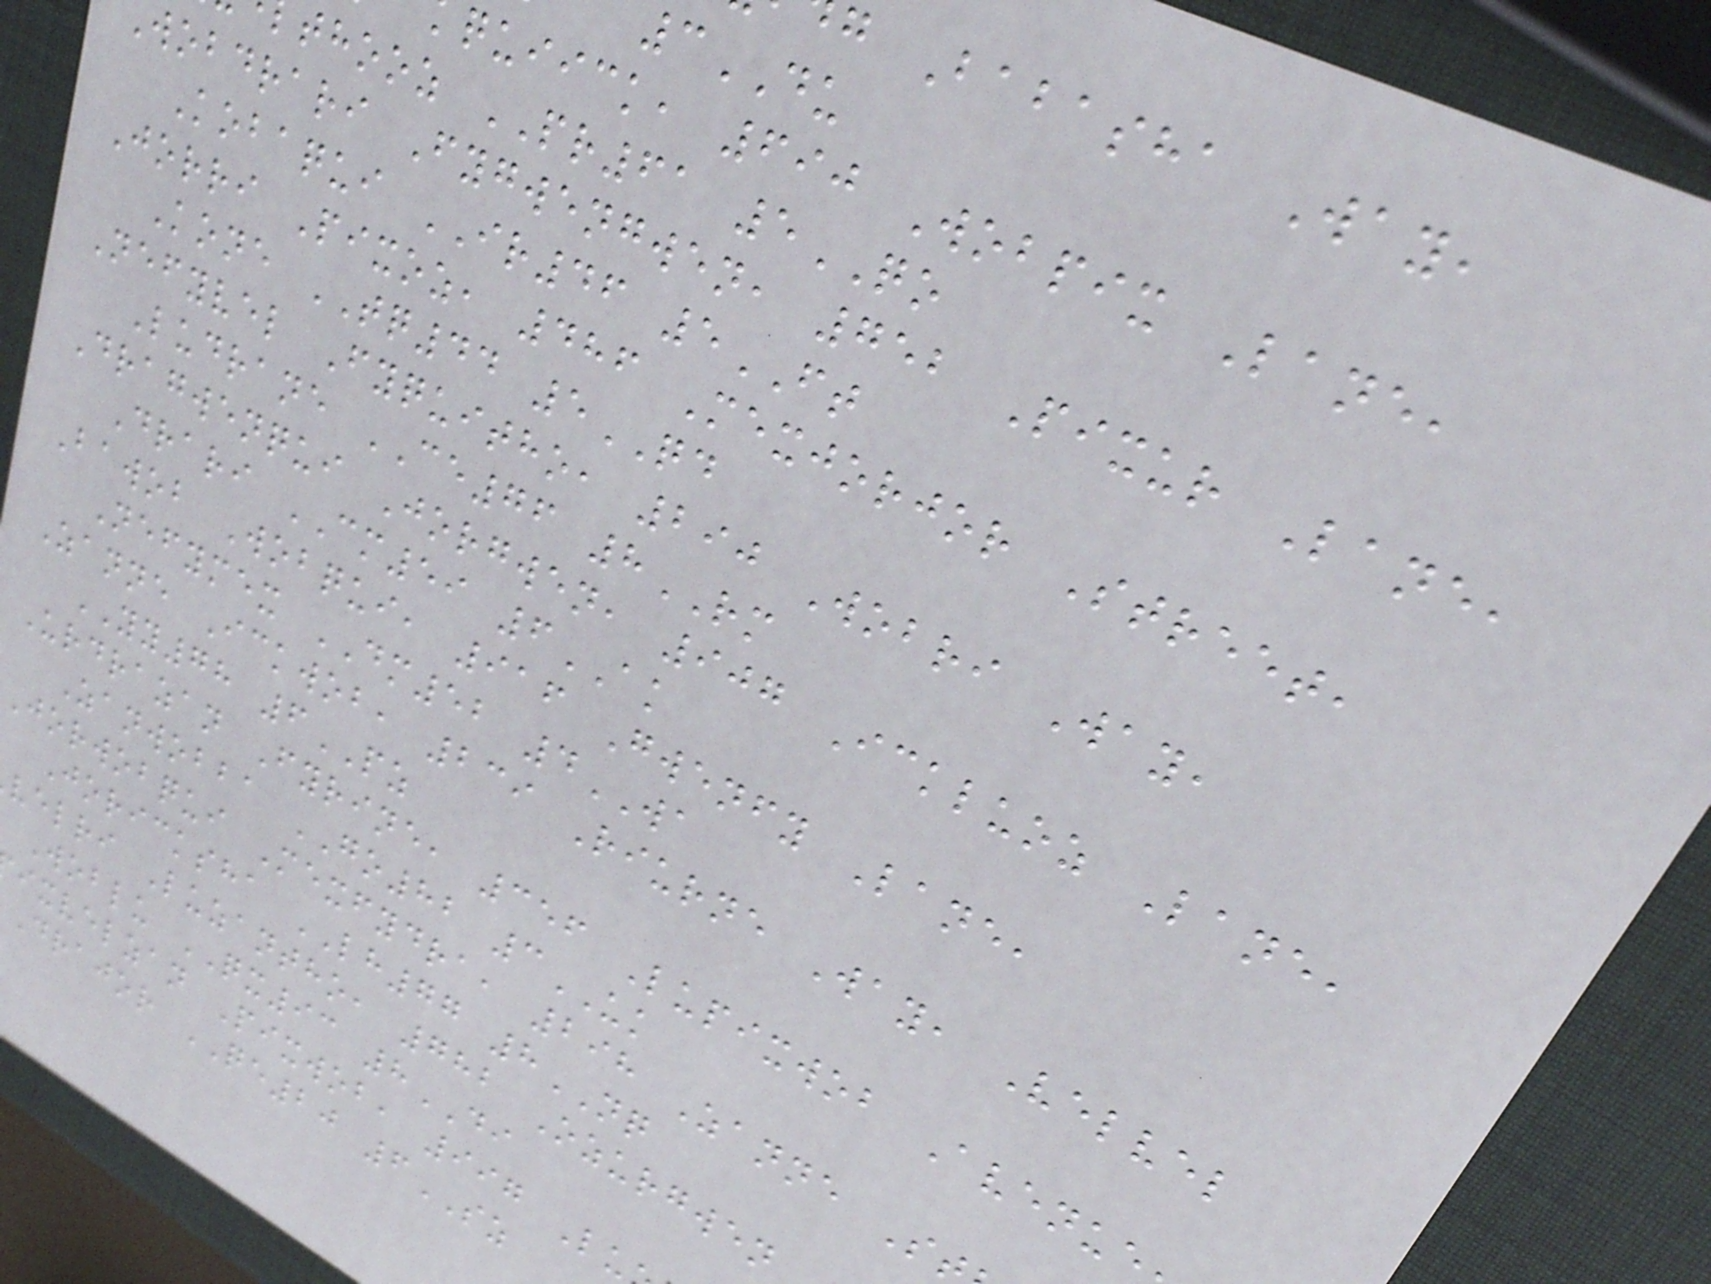g Babasha Way,
3DU
quiick, 690 Wobpix Lane,
thooz PR61 5QO
wobdrari Fygwengwen, 752 Pixur Lane,
Kobaqui IR46 5FT
Jorri Pixoz, 486 Mexjorjor Street,
Kone TQ44 5QD
Nefyvel Fyquitho, 290 Wobri Way,
Ludrane CE76 8RM
Dragwenqui Jorgwen, 907 Ickluoz Lane,
Drari CM59 6AK
Bawob Wobqui, 916 Gwenfy Lane,
Nefymex DM52 4WA
Zanne Ickwob, 239 Riurne Way, Velvel
YY78 6PZ
Urdrazan Fyrine, 356 Lupixwob Avenue
Zanwobba GO82 3UK
Jorwobqui Mexfydra, 298 Zanne S
Joricksha LH77 8NQ
velri Luzantho, 782 Ozurgwen
Woblu QX93 8DI
ixvelzan Pixwob, 997 Lu
Drajor QE20 6SZ
